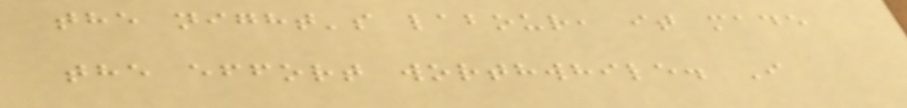the night's labour, it made
the effort worthwhile. I
